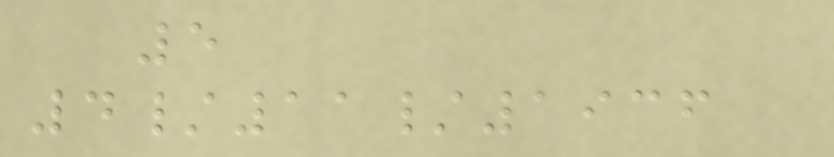5
4/11/1936
